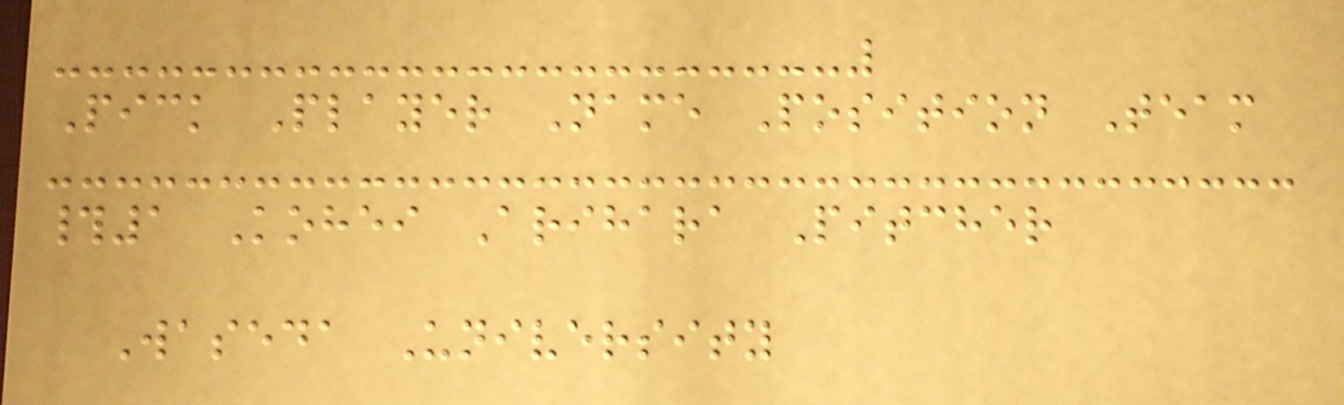Pick Player Name Position Team
#1 Kohei Arihara Pitcher
Waseda University
